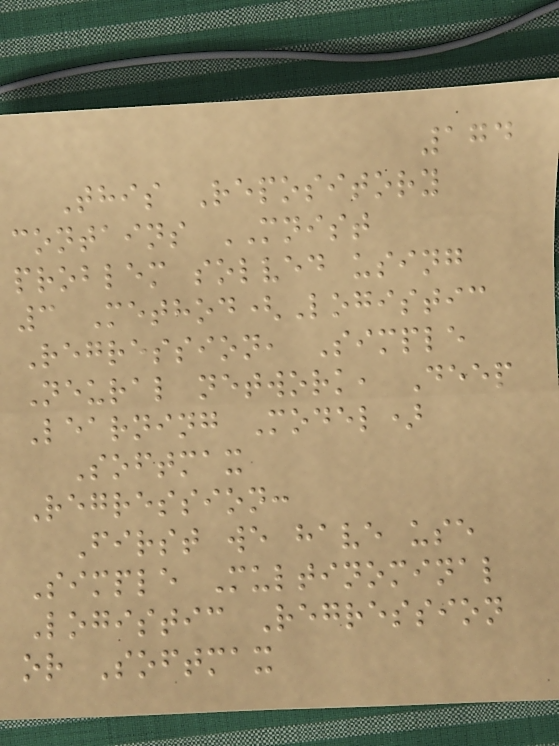174
This Repository
contains MNIST
problem solved using
3 Method(Logistic
Regression, Simple
Neural network, Deep
Learning Model)
Softmax
Regression:
First we have use
Simple Multinominal
Logistic Regression
or Softmax
